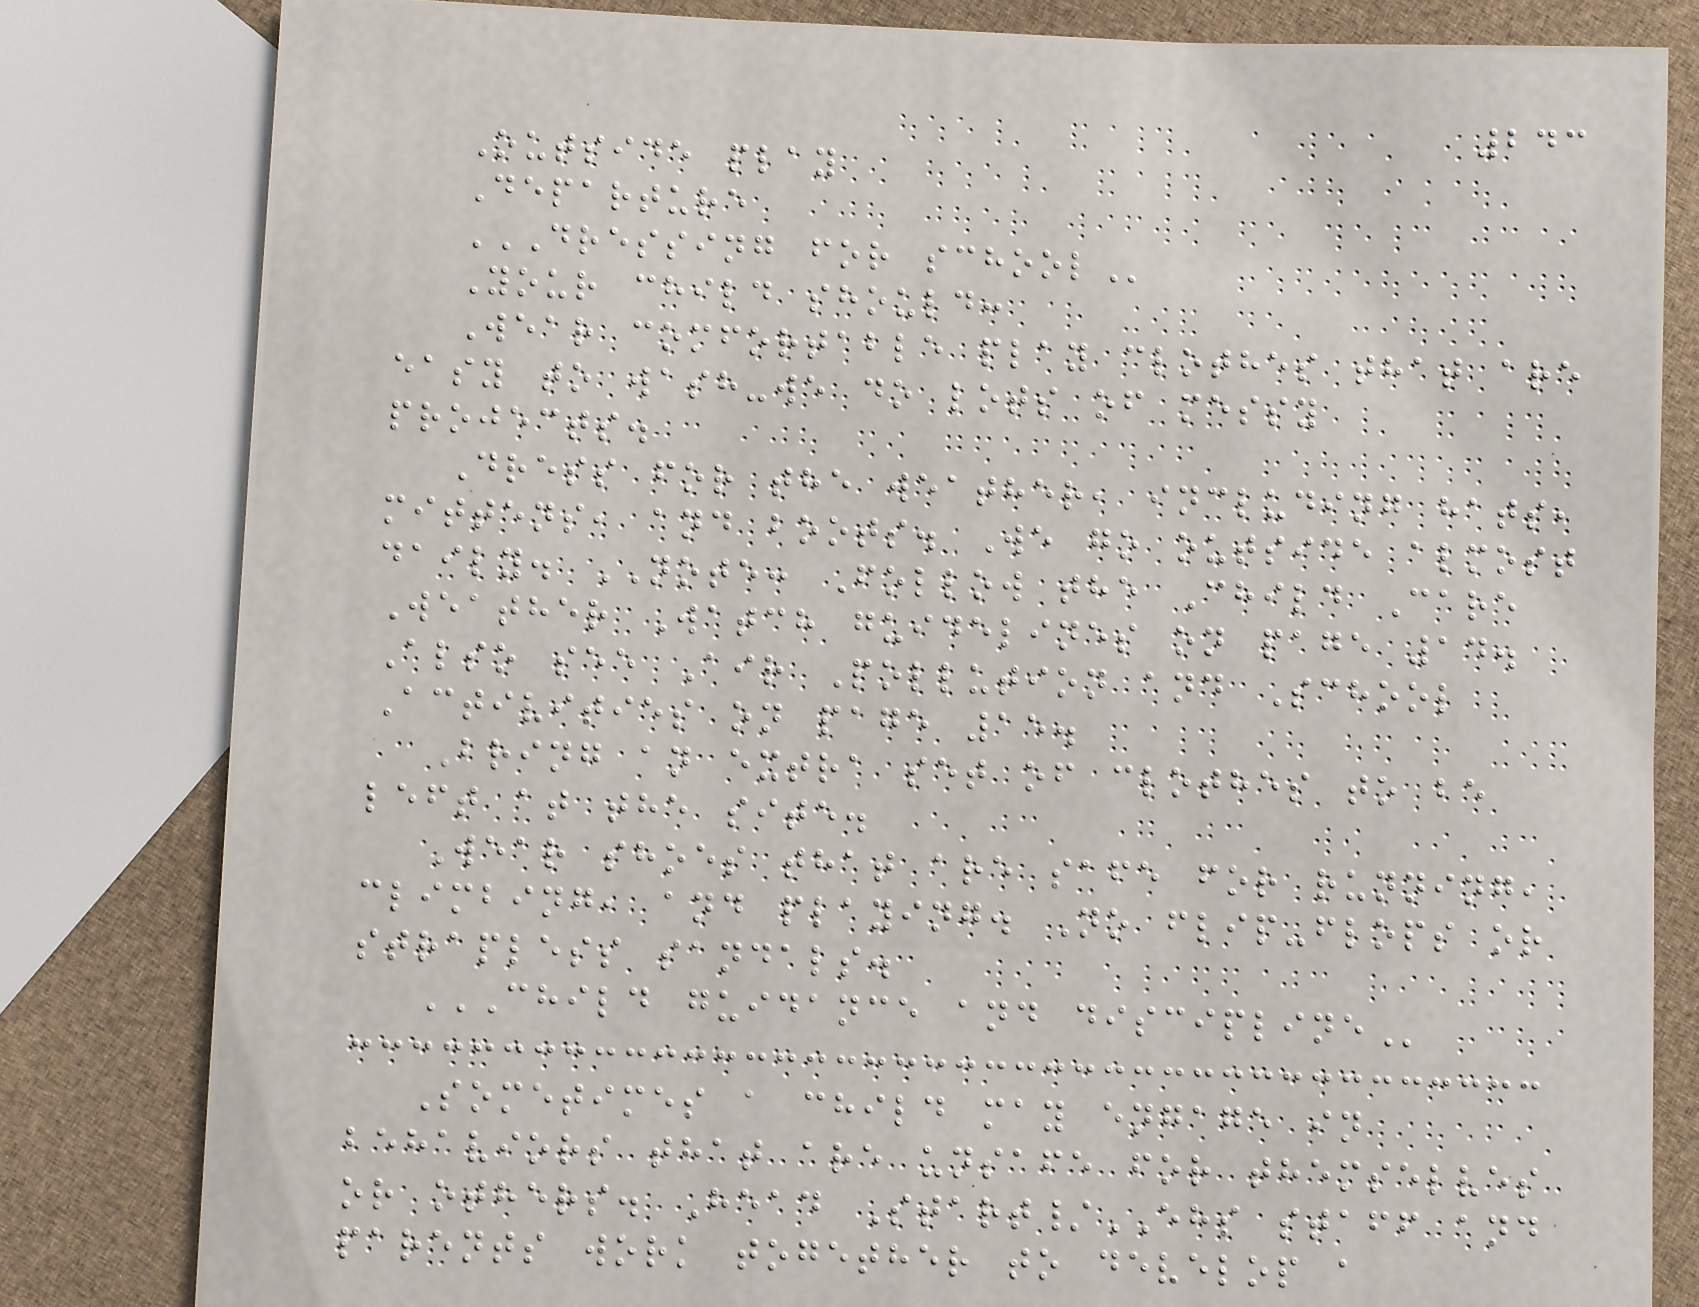243
Outside play
Departure
DRESSING FOR SCHOOL
Your child should:
Wear comfortable play clothes that are
easy to wash-we do lots of messy
projects.
Dress for the weather, including hats,
mittens, and boots. We go outside almost
daily. NOTE: Follow the Child Care
Weather Watch guidelines on page 14.
Also see Air Pollution and School
Activities on page 15.
Bring an extra set of clothes to be
left at the site.
Wear shoes that are safe for running,
climbing, and playing. No flip-flops or
strapless sandals.
CHILD GUIDANCE AND DISCIPLINE
Sometimes a child may engage in
behaviors that are unsafe for themselves
or others. Head Start/EHS staff and
parents work together to develop a
